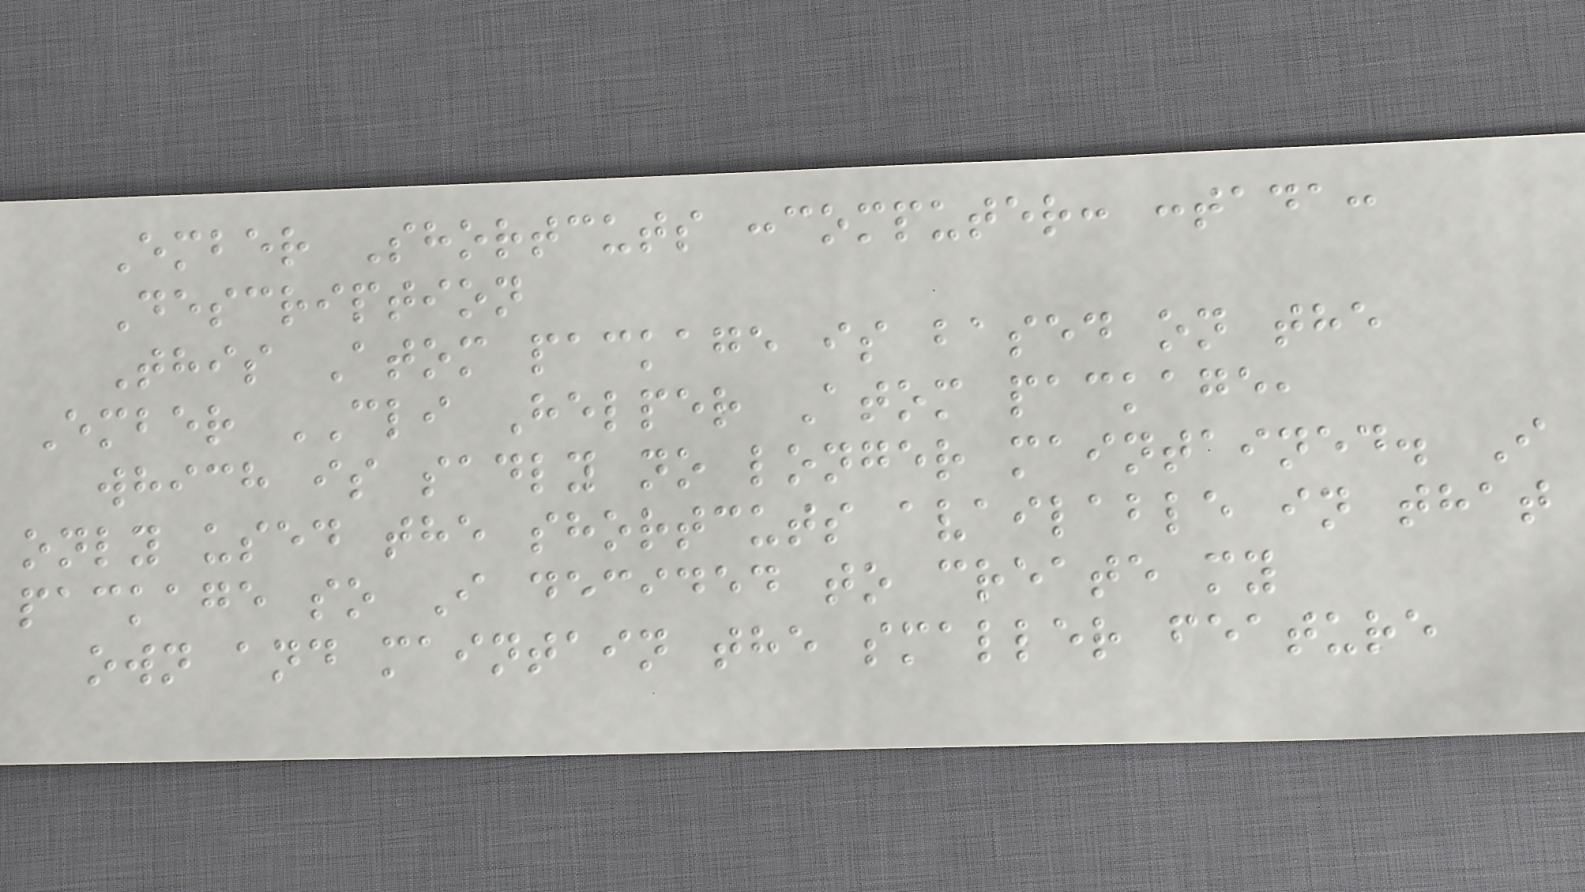Ember Shortcuts :computer: :tada:
Description
This Atom package is based on the
Ember CLI Helper Atom package,
which is sadly no longer maintained. I
only used the shortcuts available in that
package so I decided to create my
own and maintain the smaller feature
